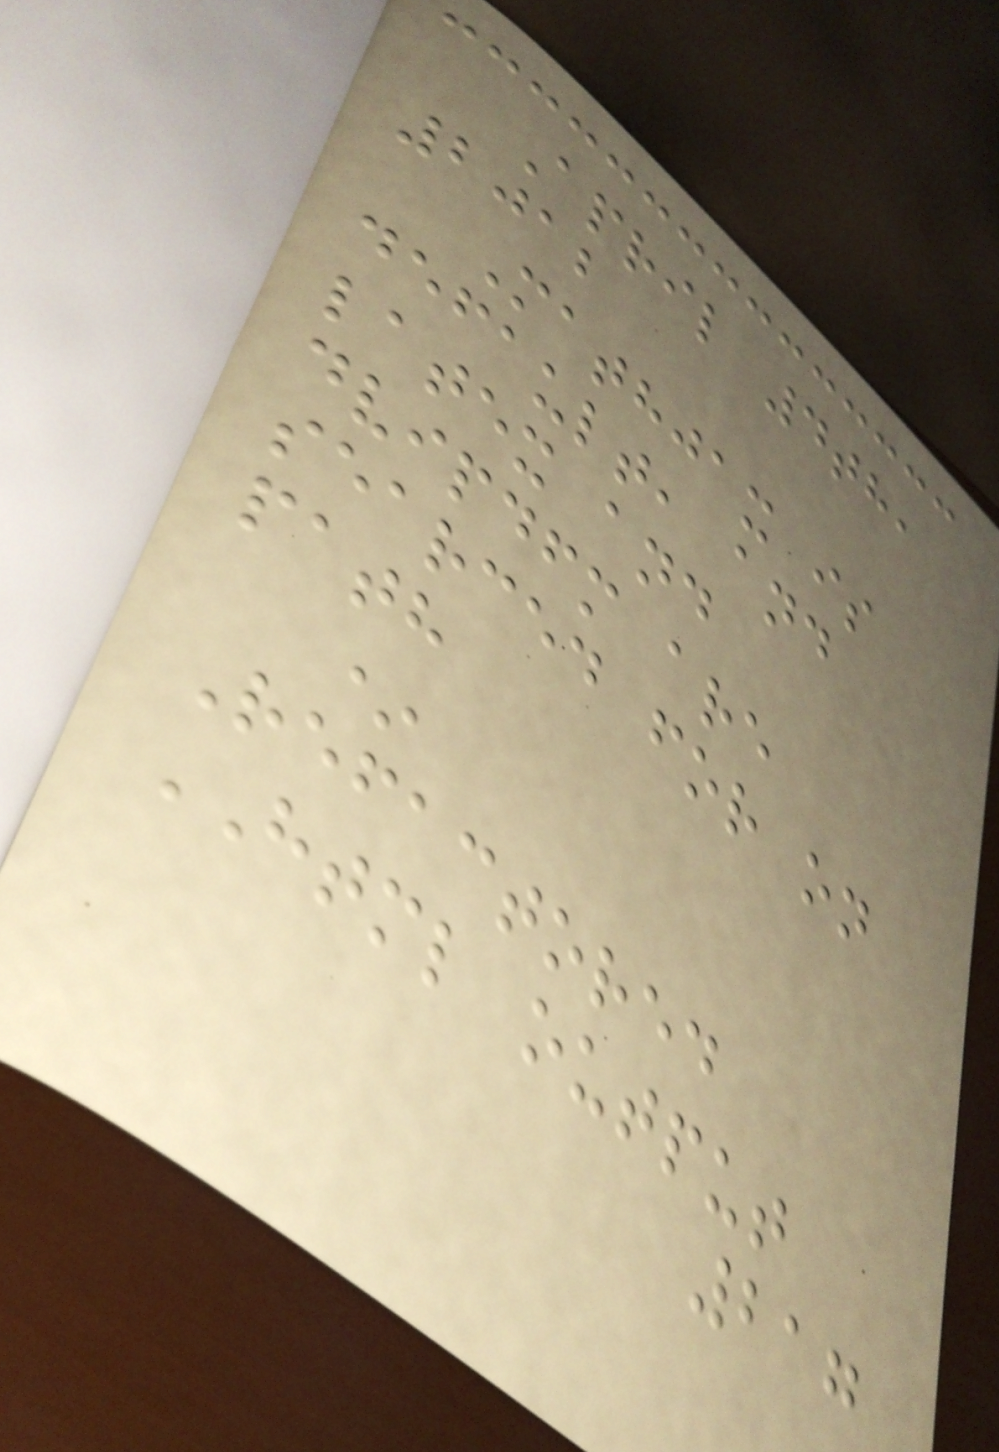April 4th,
2012
Mathjax is
default, and
latex and
dvipdfm are
searced for on
path
*
Refactored
HTML output
217
